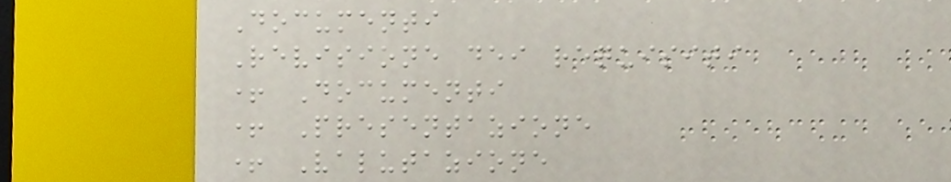Documenti
Revisione dei requisiti
+ Documenti
+ Presentazione
+ Valutazione
